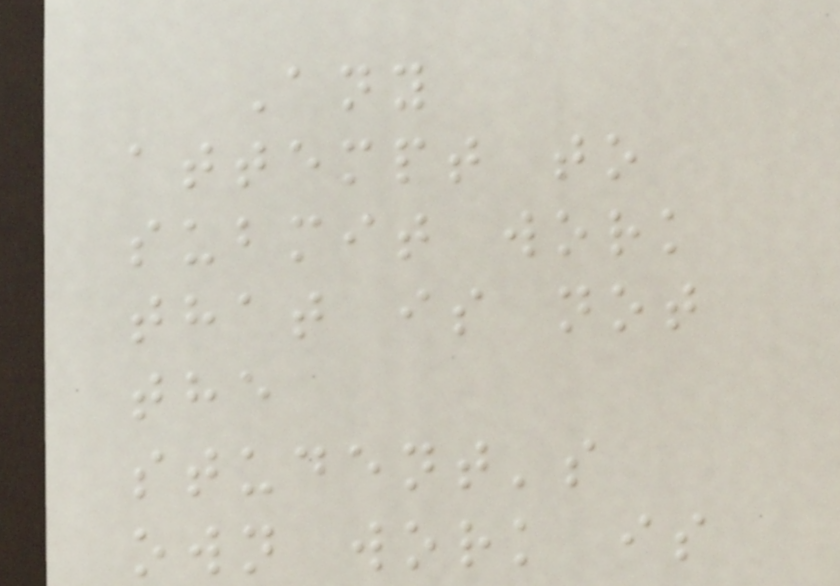Any
attempt to
submit work
that is not
the
student's
own work is
